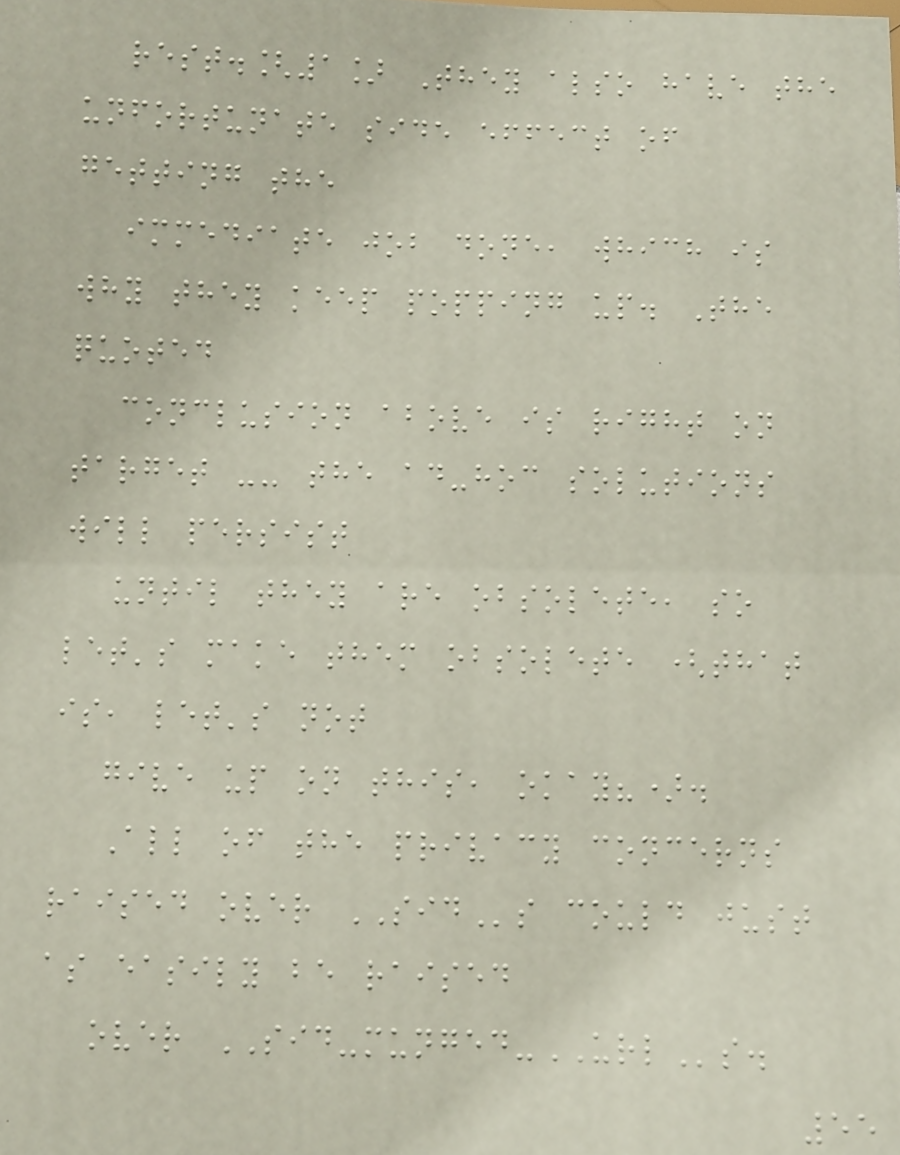rest.[1] They also have the
unfortunate side effect of
getting the
immediate job done, which is
why they keep popping up. The
quoted
conclusion above is right on
target -- the ad-hoc solutions
will persist
until they are obsolete, so
let's make them obsolete (that
is, let's not
give up on this, okay?).
All of the privacy concerns
raised over SIDs could just
as easily be raised
over SID-munged-URLs.
55
